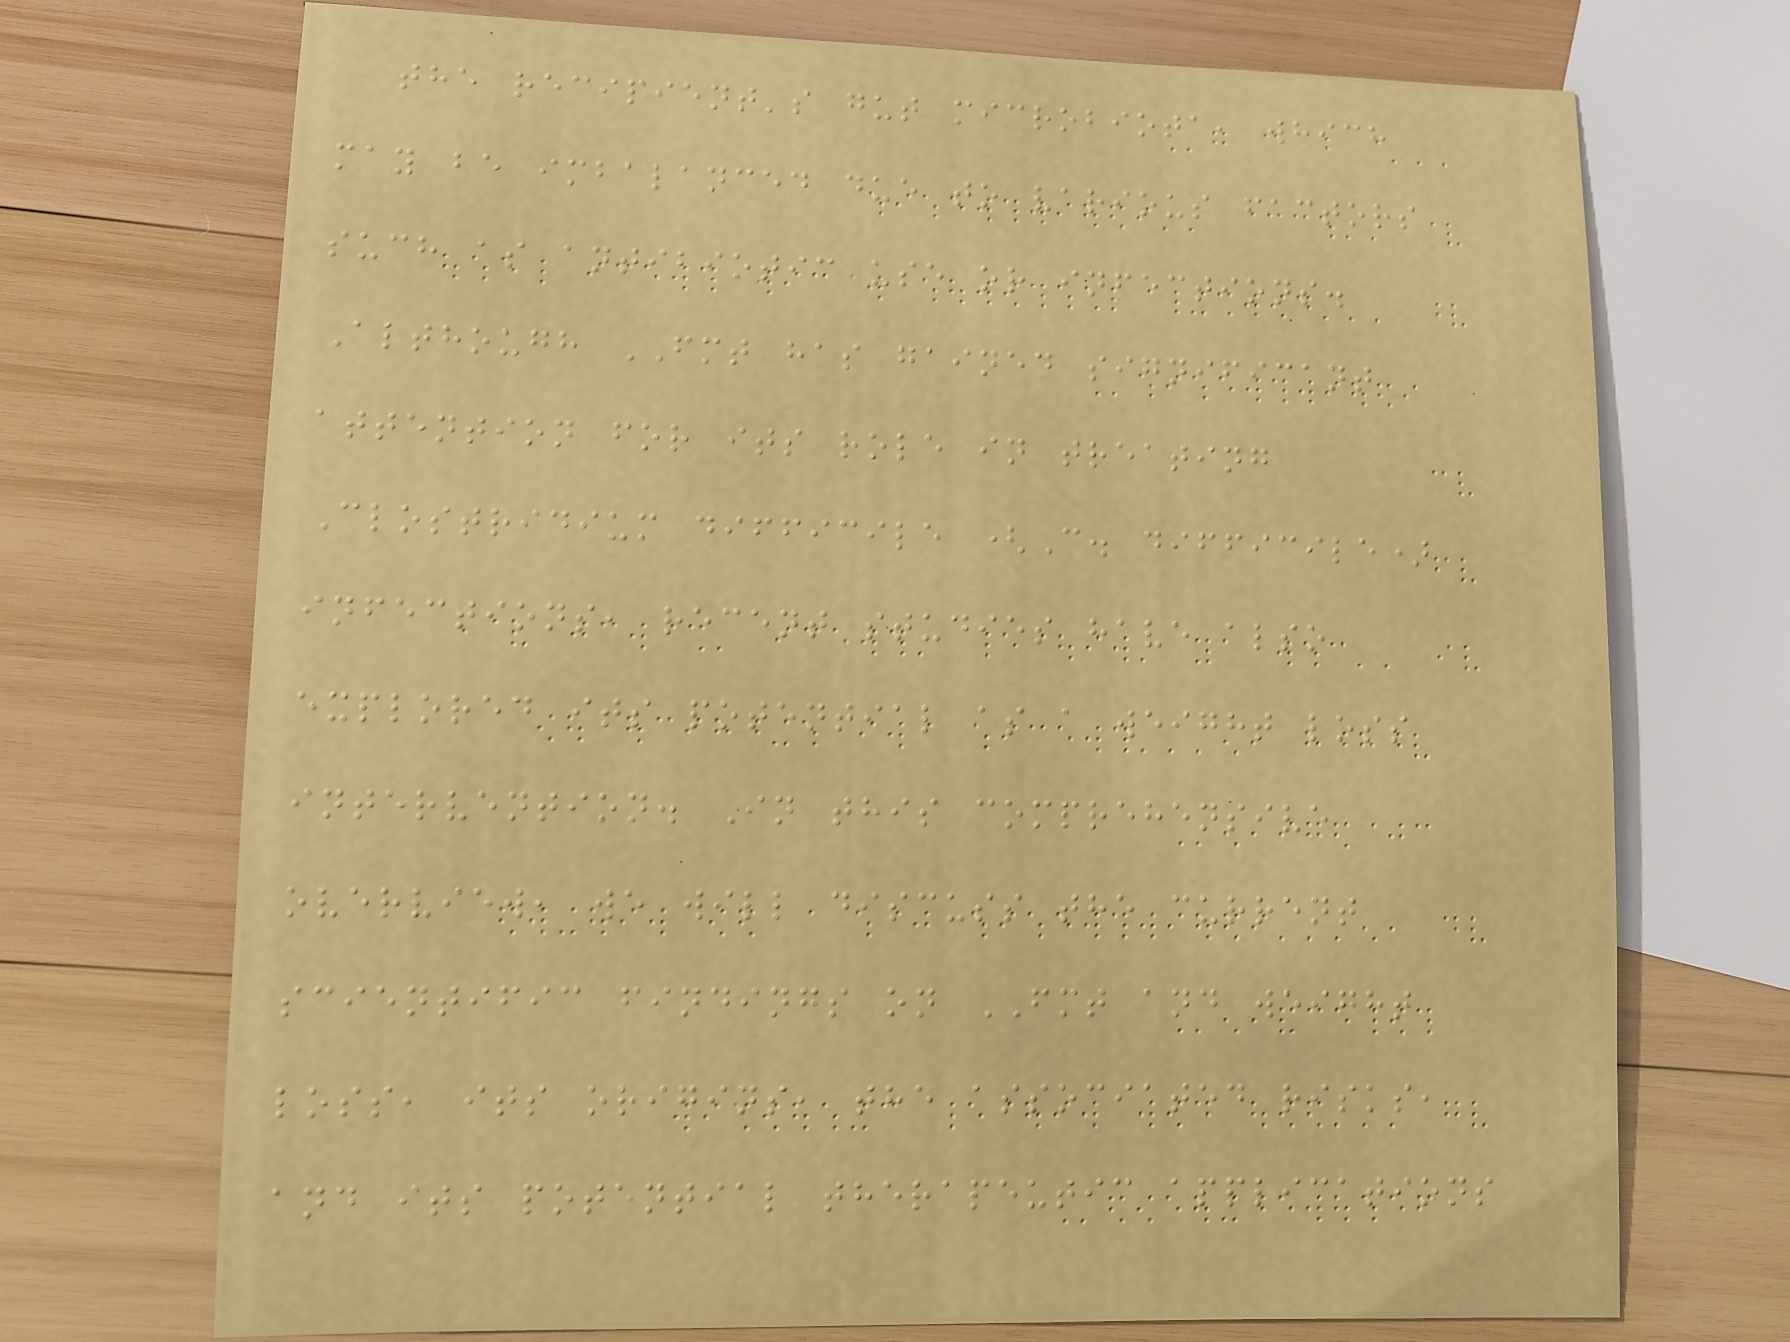the recipient's gut microbiota, which
may be imbalanced due to various factors
such as antibiotic use or infections.
Although FMT has gained significant
attention for its role in treating
Clostridium difficile (C. difficile)
infections, recent studies have also
explored its potential as a weight loss
intervention. In this comprehensive
overview, we will discuss the current
scientific findings on FMT and weight
loss, its origins, the associated risks,
and its potential therapeutic applications
